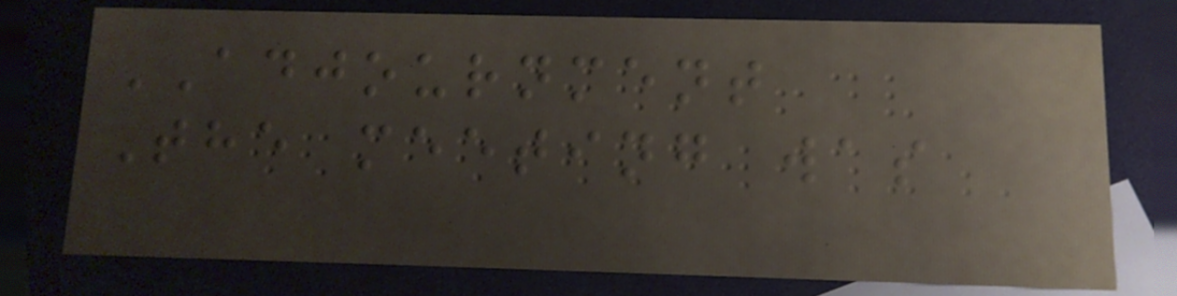ADJOURNMENT
The meeting was
